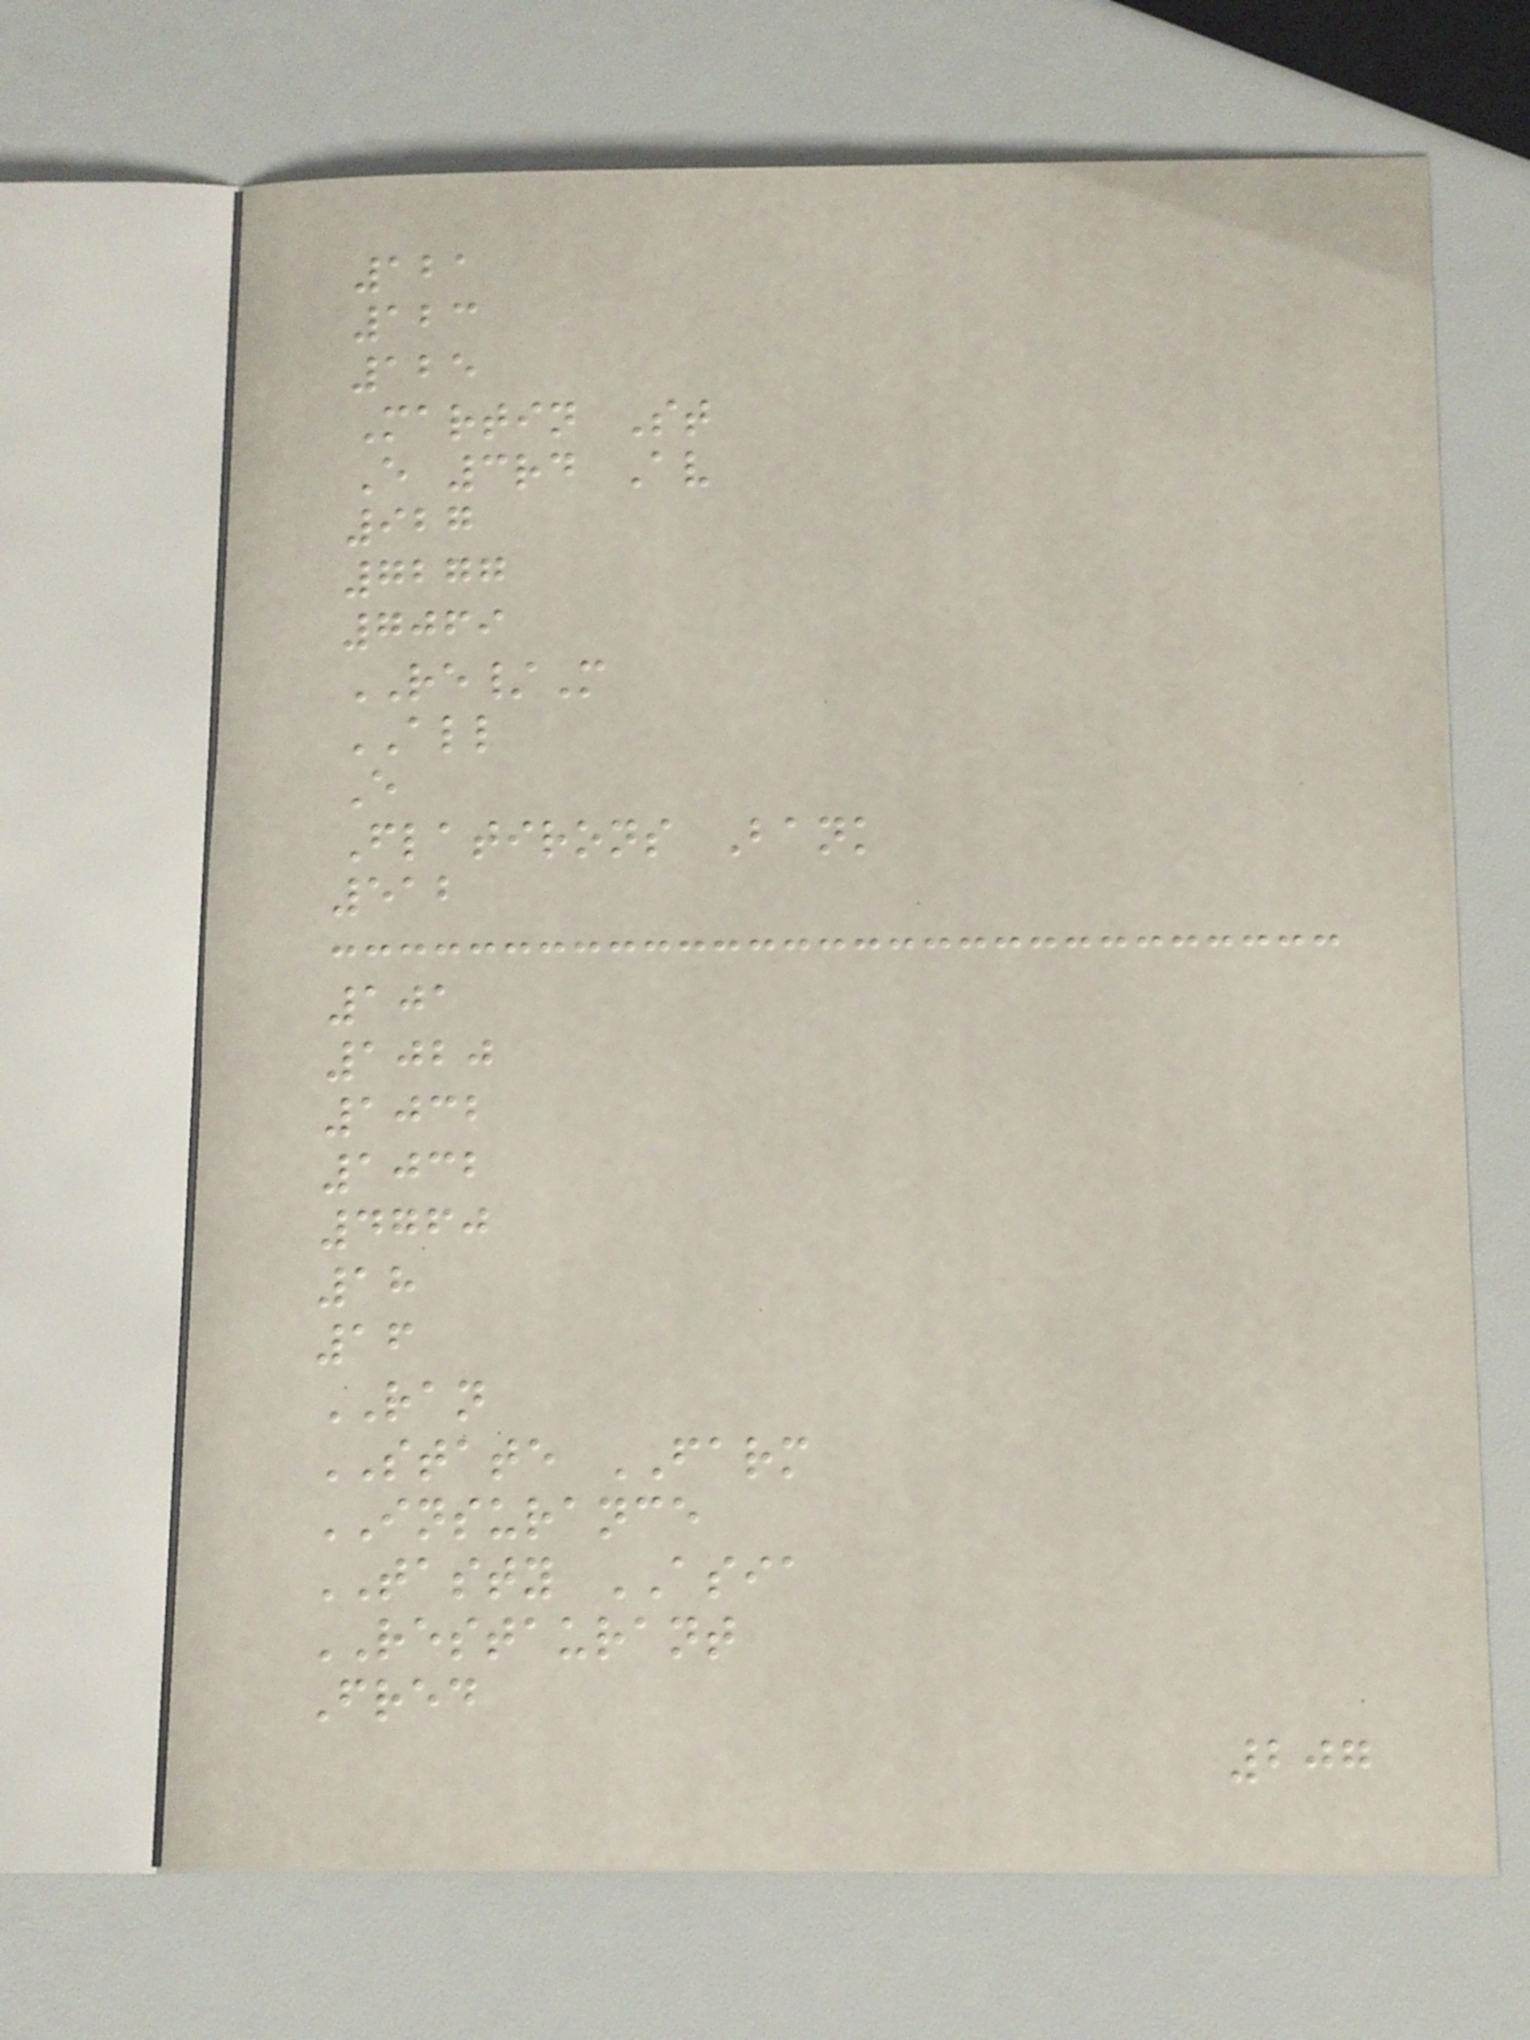121
123
125
Martin St
E 3rd Av
927
7277
7069
RE/M
ALL
E
Flatirons Bank
512
101
1020
1032
1032
4760
18
16
RAN
STATE FARM
INSURANCE
TASTY ASIA
RESTAURANT
Fred
207
